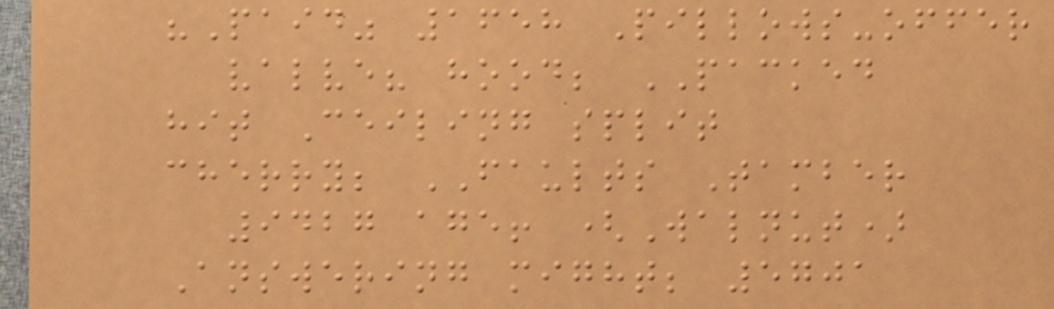"Paid" 1658 Pillows-offer
valve? hood; PACKED
hit Ceiling split
cherry; FAULTS Tamber
9427 age! (Walnut)
Answering might; 5701
